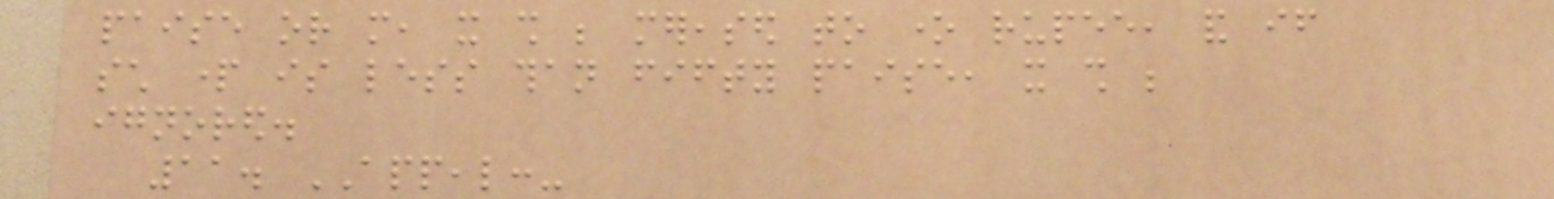paise or more, it shall be mereased to one rupee, and if
such part is less than fifty paise, it shall be
ignored.
11. APPEAL:-
